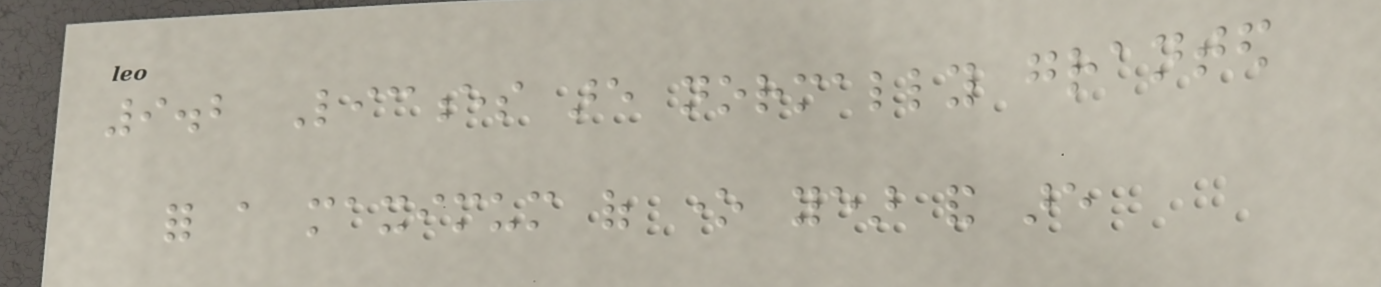9.2 Licences are normally granted
for a maximum of one year and are
